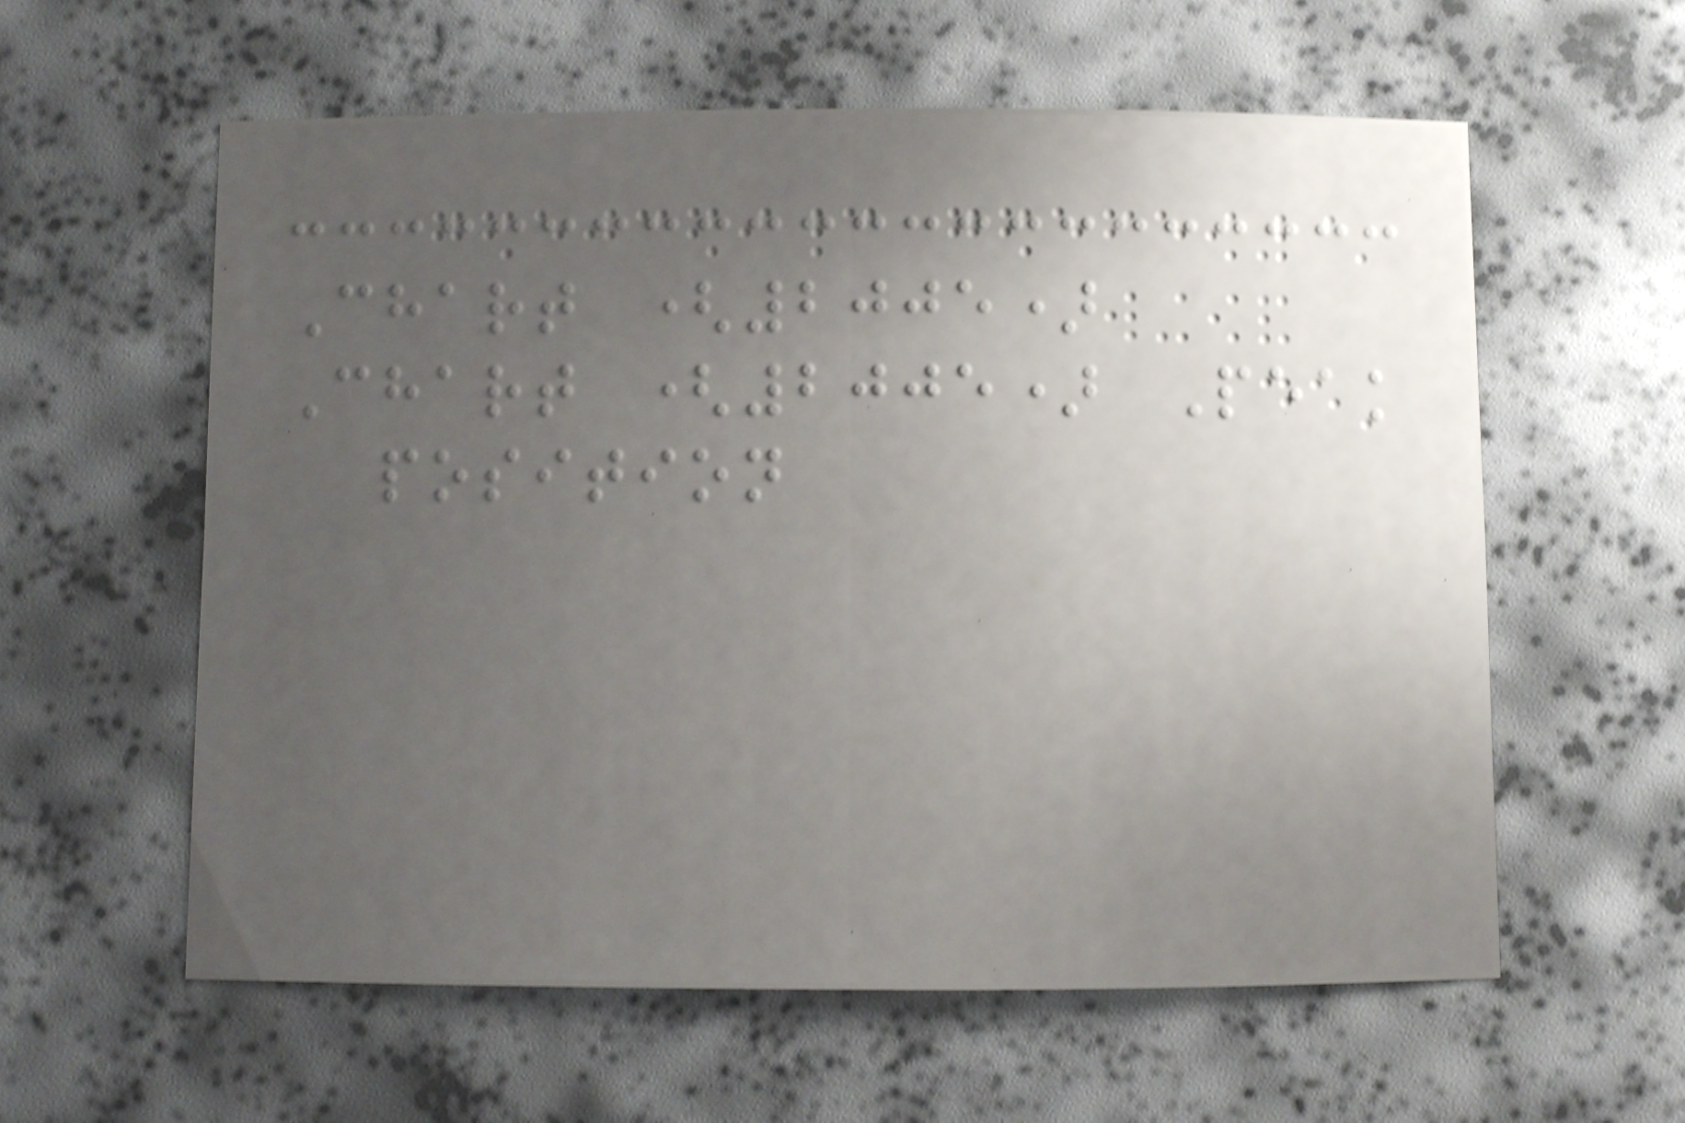Chart (2005)
Chart (2005) Peak
position
